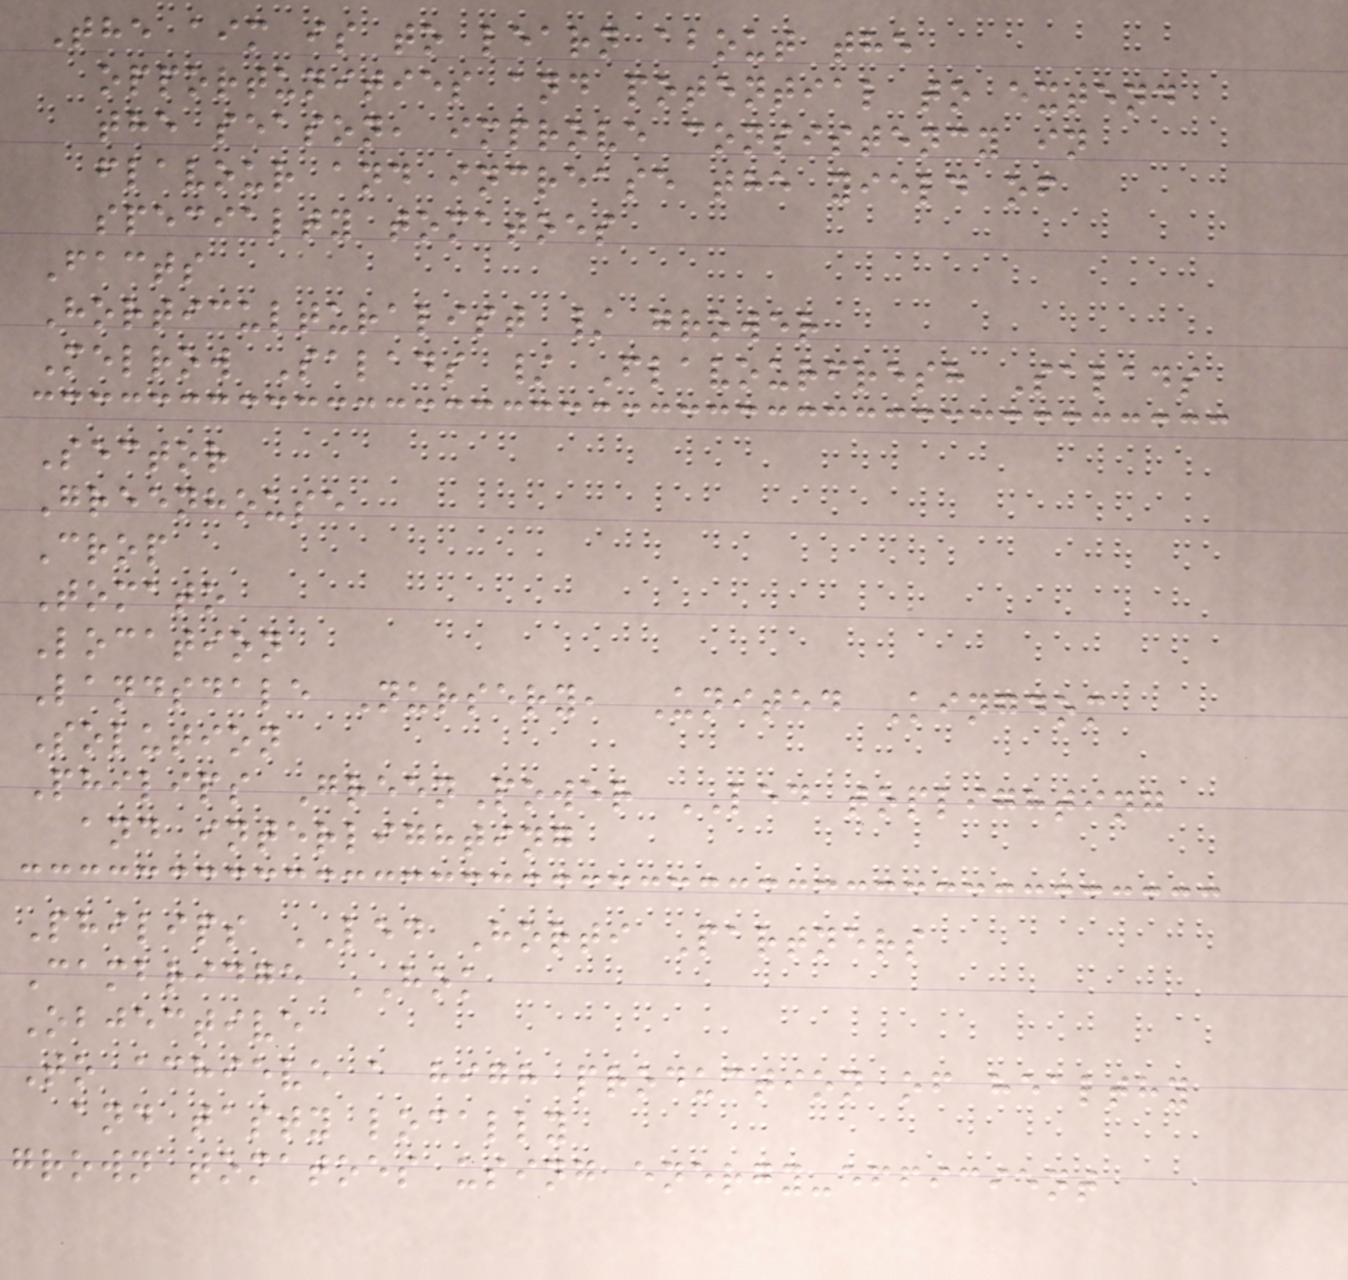The aim is to learn about the
opportunities and potential to extend
the season, improve consistency in
flavour and increase the yield of
specialty tomatoes
Facts
Horticulturalist / grower
Melrow Salads / Flavourfresh Salads
Sector
Greenhouse
Crop
Tomato
Location
Landsdale Nursery, United Kingdom
Solution
Philips GreenPower LED toplighting
and interlighting
Philips LED Horti Partners
Cambridge HOK
Objective
To achieve a high production of healthy
and tasty locally
grown tomatoes using energy-efficient
